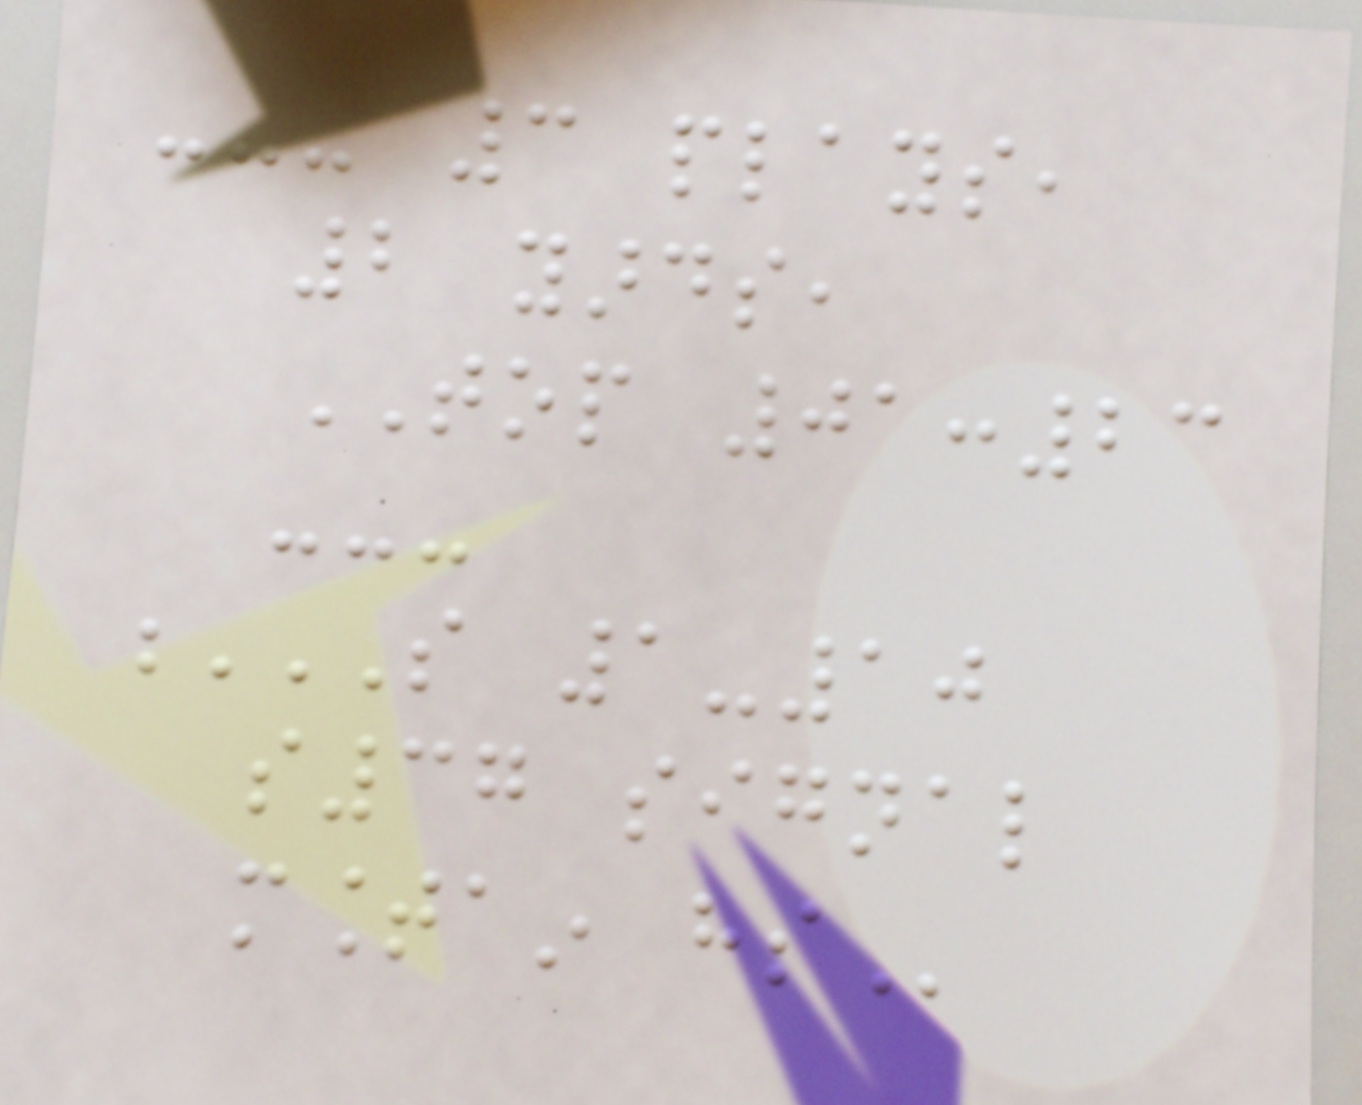--- 3 plays,
2 yards,
TOP 01:23
---
S 1-10
S37 SIGNAL
MOUNTAIN HS
